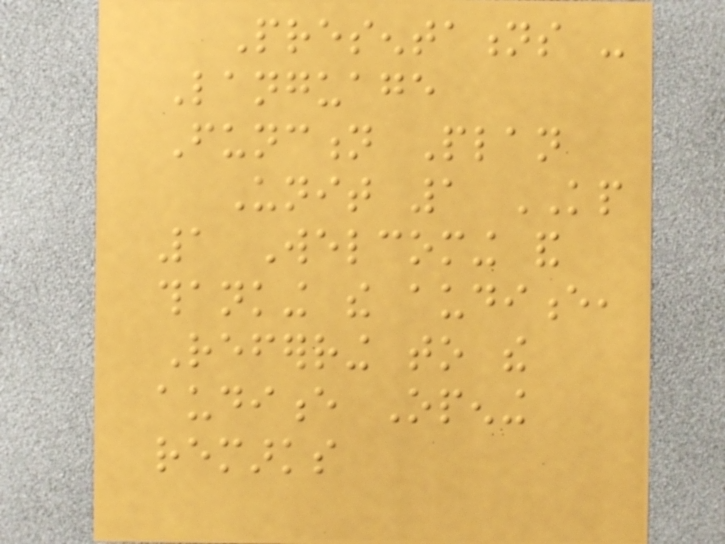Presentations -
Language
Function Plan
Unit 1 KP
1 Welcoming and
thanking the audience,
Referring to the
audience Opening
remarks
